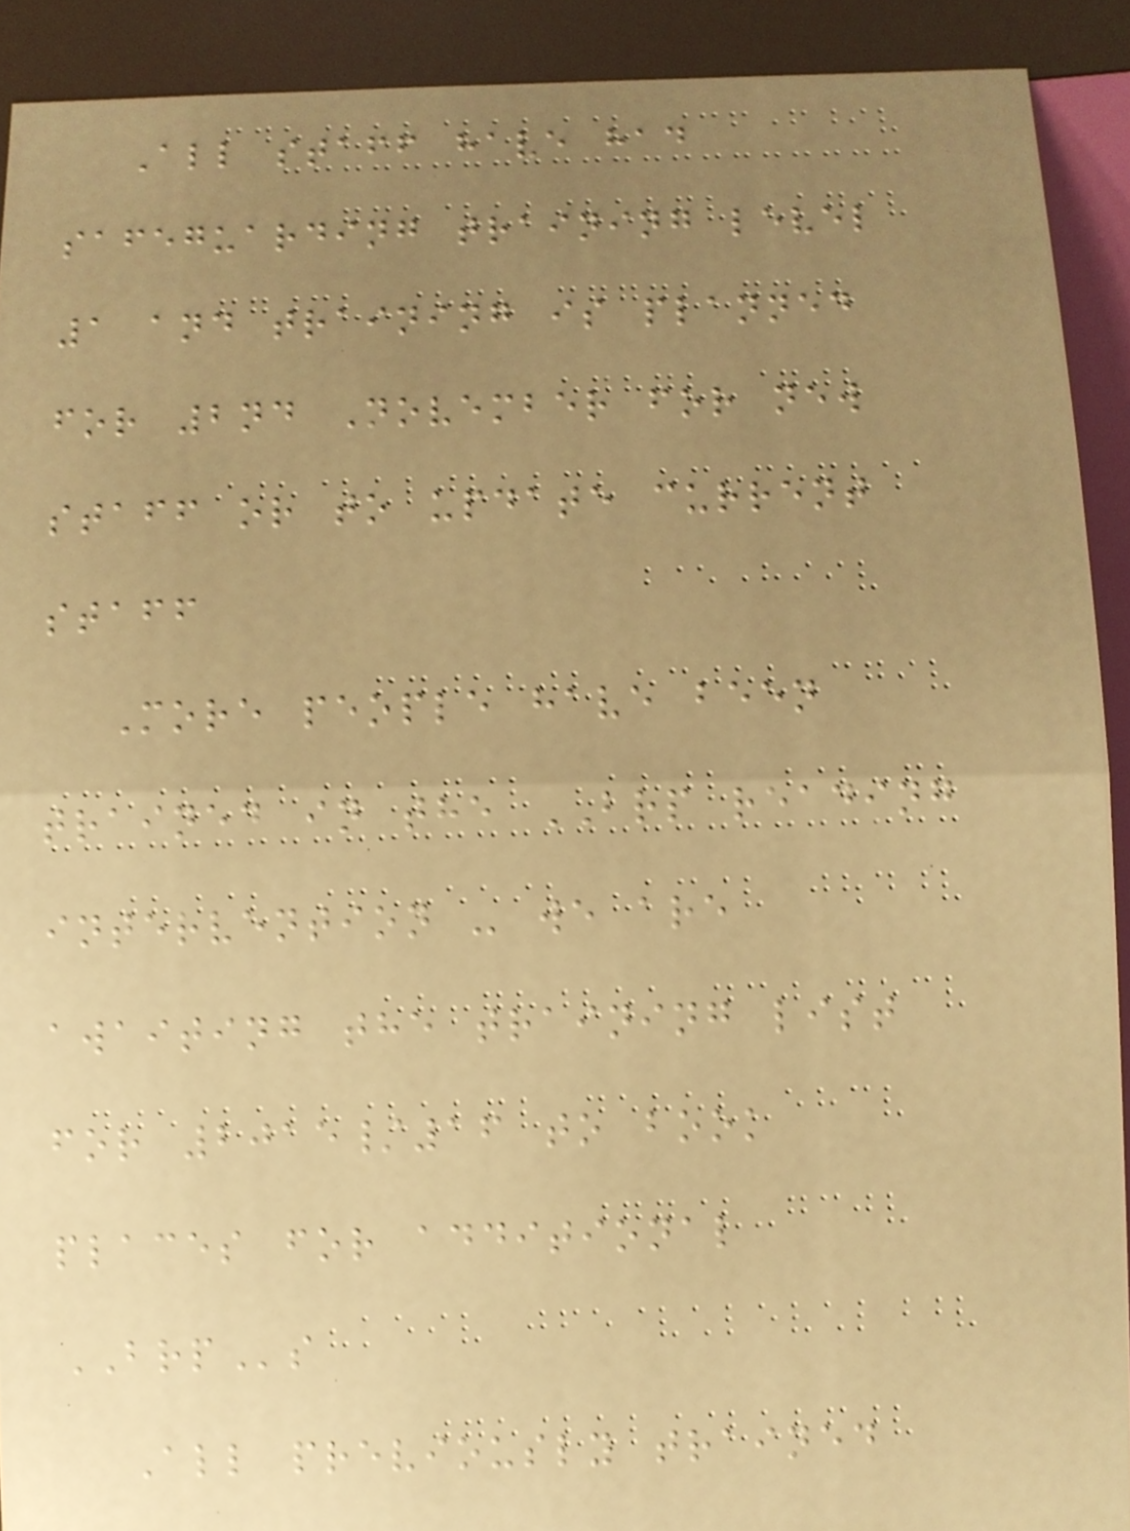All staff have had
safeguarding training level
1 and training is planned
for 2nd November for new
staff or to update current
staff
More people have been
trained in the BRP reading
intervention - we are
awaiting the training list
for 2015/16 to book
places for additional
BRPs
All previously trained
